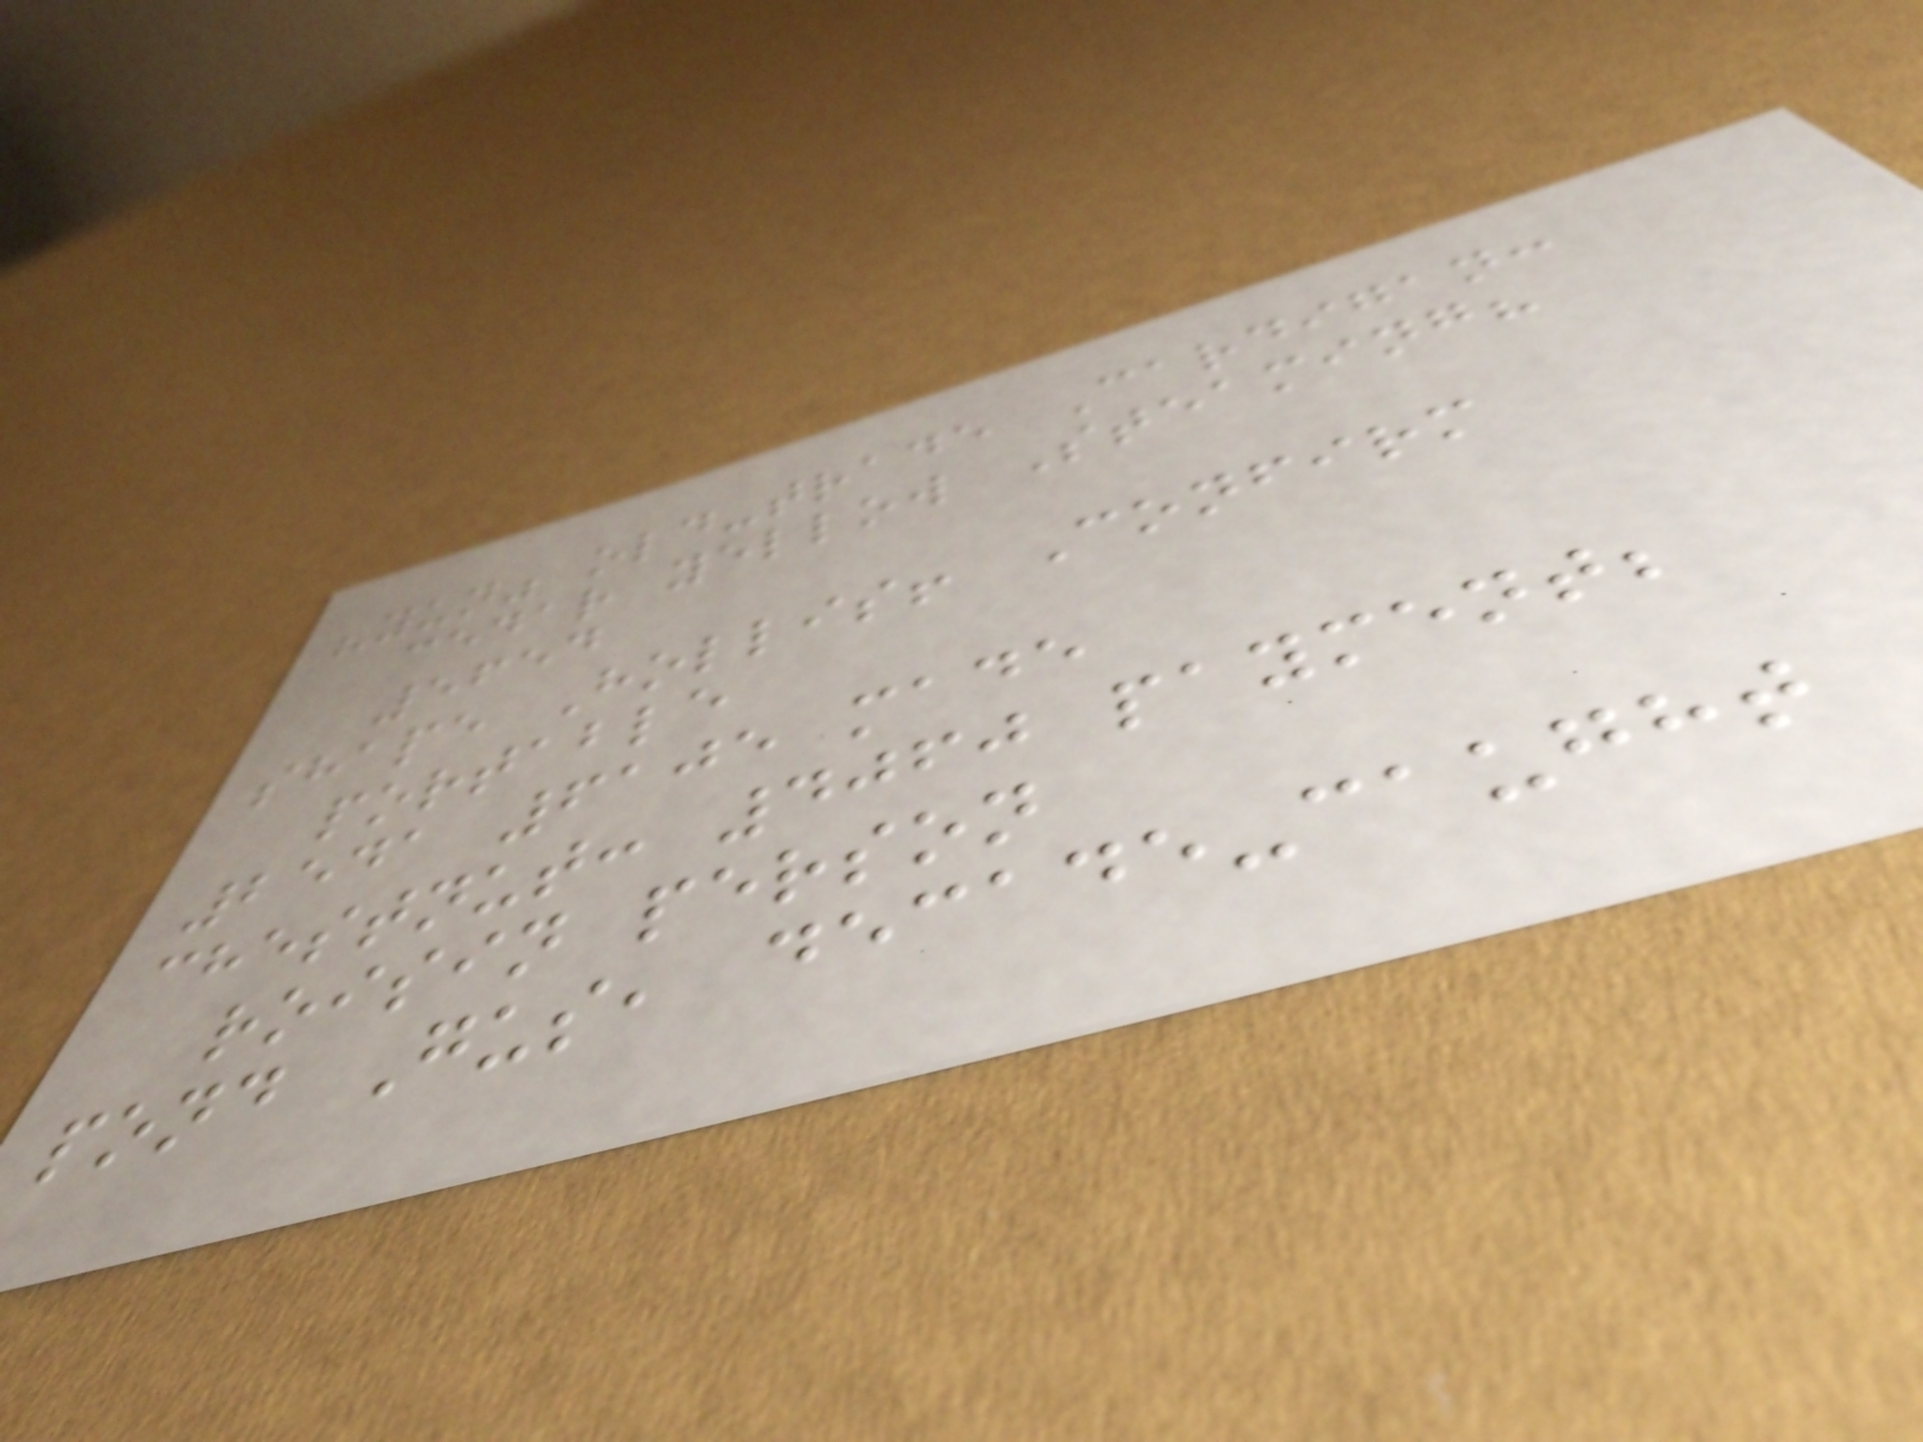"yun" old-trade Cardigan:
cedar yellow Steaming?
5654
shape Hollis! Confirm
portable
2541 6105 made
chestnut: 4060 payment;
roisin person
pond Gus, decade-caught
